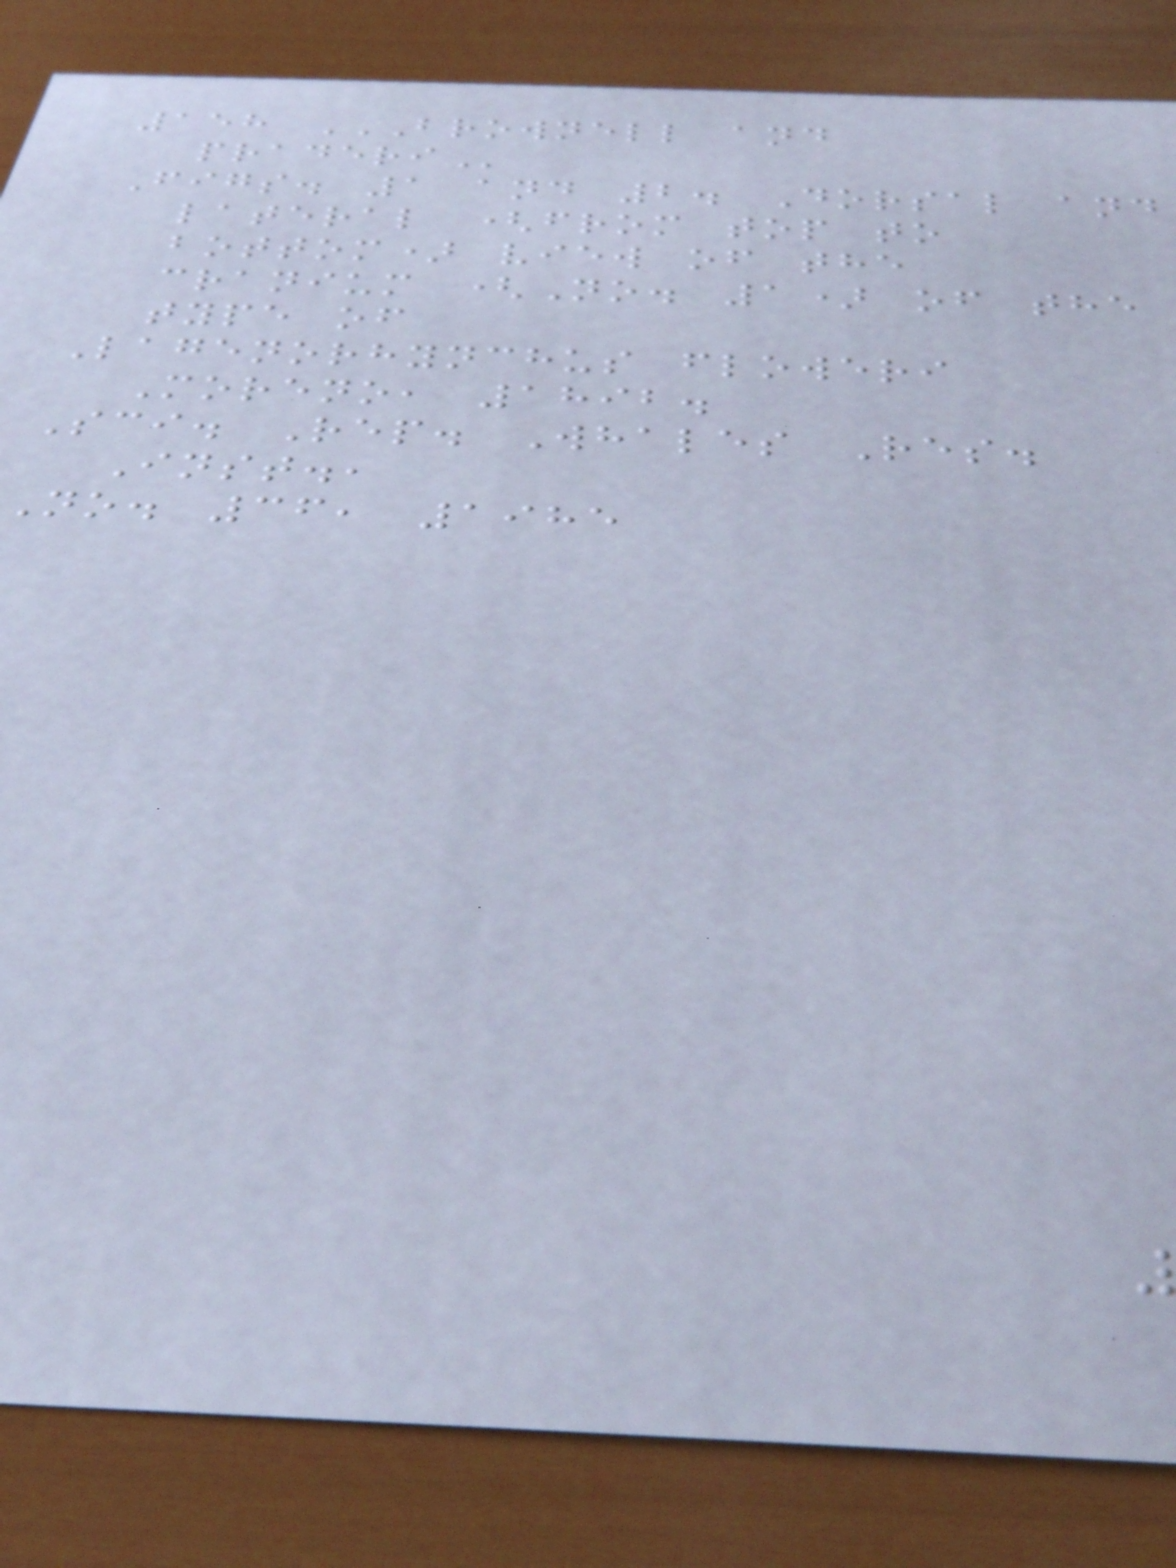158 BROWNELL AND
Figs. 1 and 2. Dorsal and
lateral (from top to
bottom) view of the
cranium (No. 1) of the
type of
Lagenorhynchus floweri
Moreno, 1892.
Sci. Rep. Whales Res.
Inst.,
No. 36, 1985
